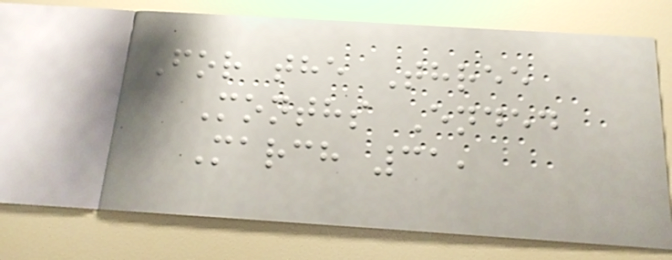For the Three
Months Ended
March 31,
